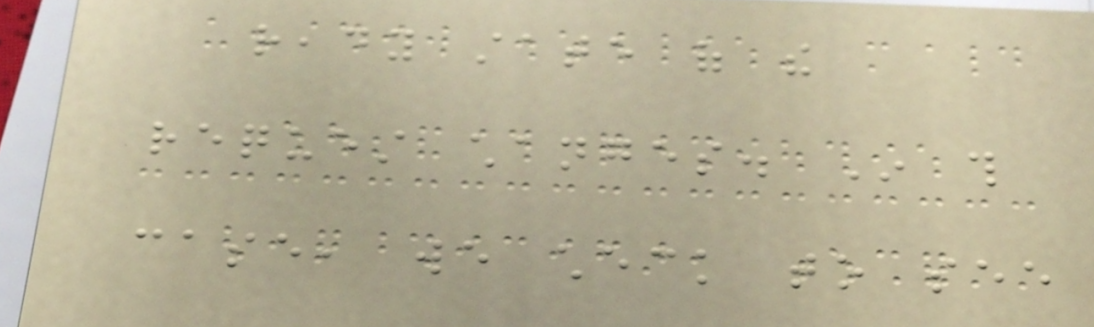ready state of the
request changes. In this
case, we check to see
